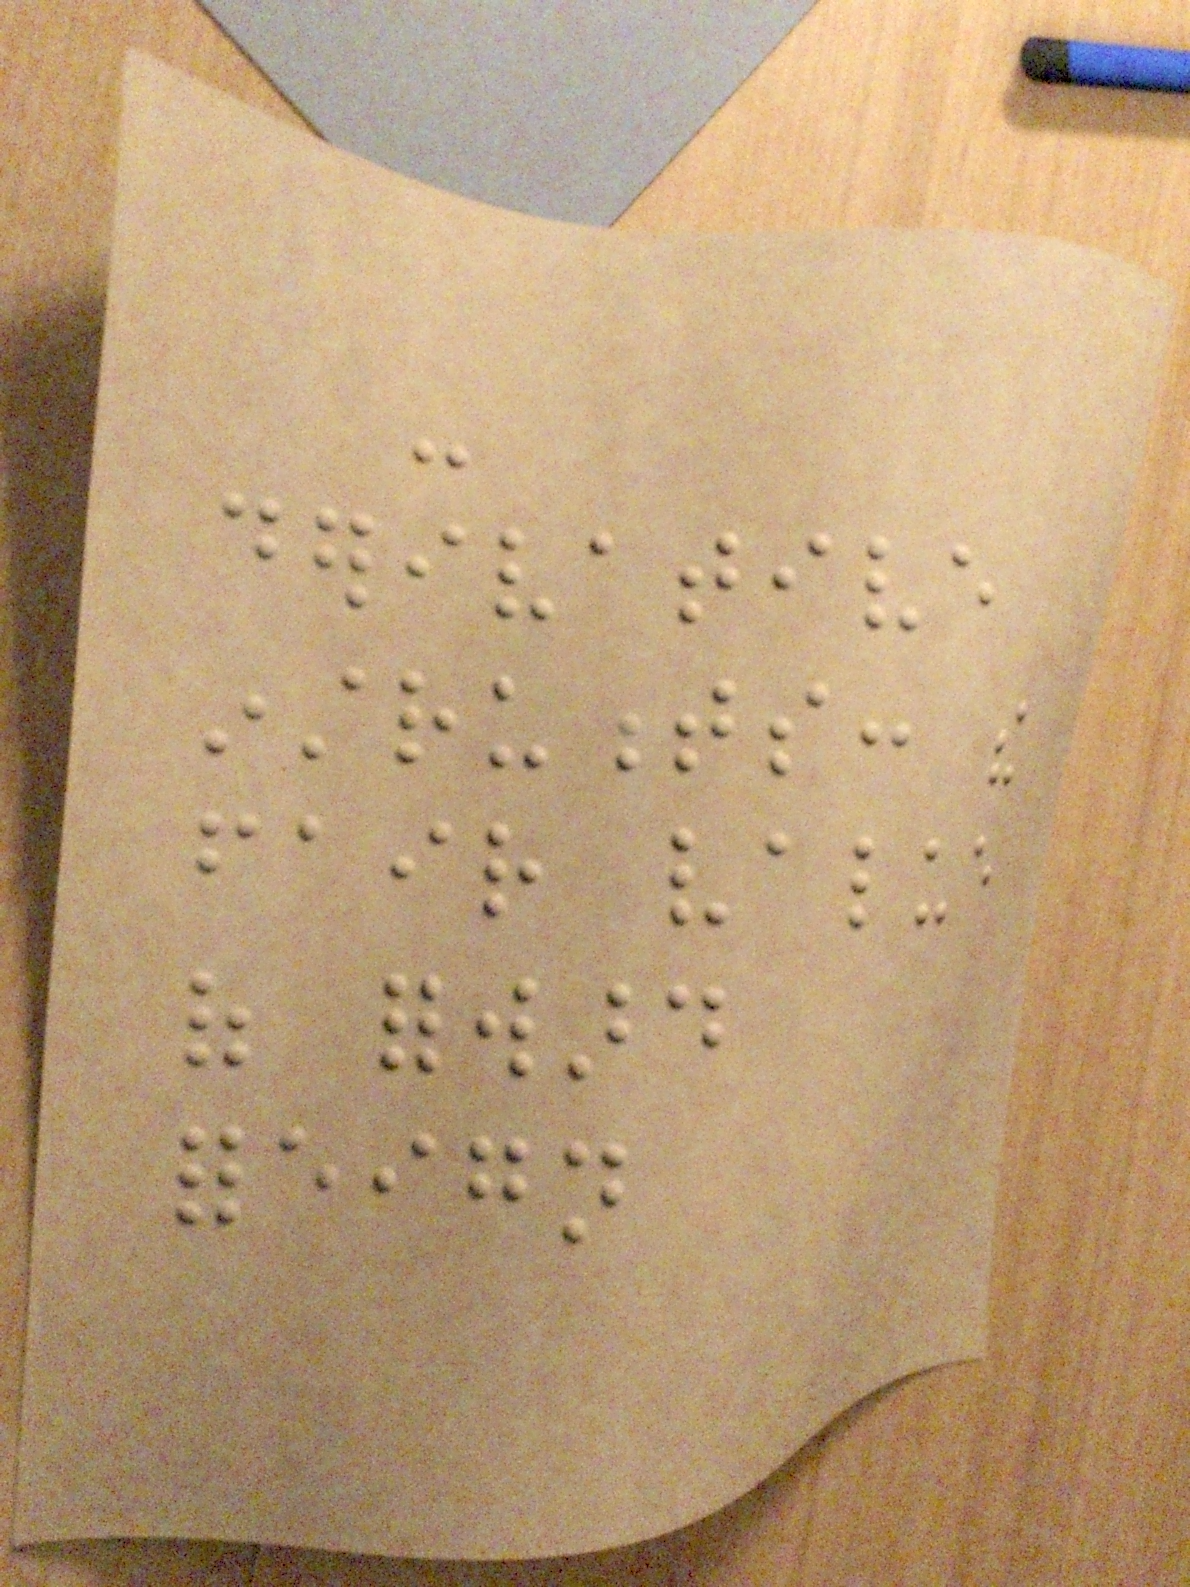-
derivative
instruments: the
fair value
of forward
foreign
